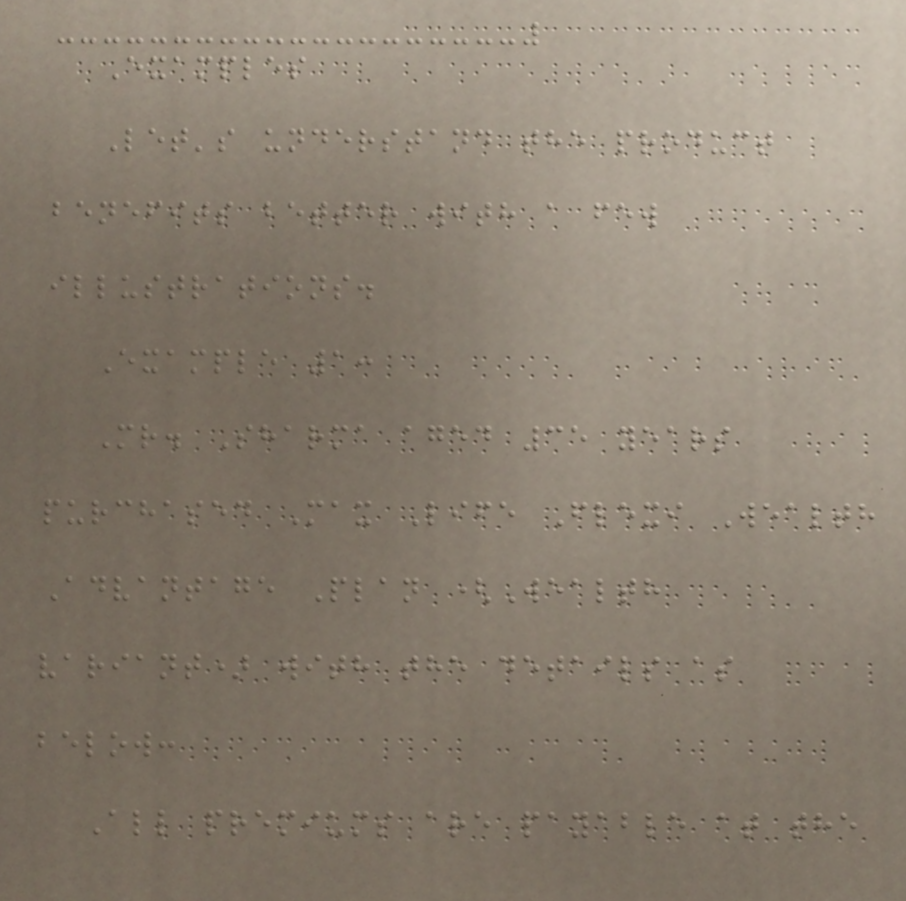Examples
Let's understand the product
benefits better with a few
illustrations.
Example 1:
Mr. Sharma aged 35 years
purchased Max Life Flexi Wealth
Advantage Plan (Wealth
variant) with the details as
below:
All premiums are payable at the
